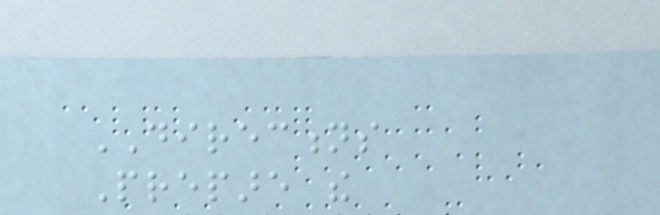DIRECTIONS
Prepare the
